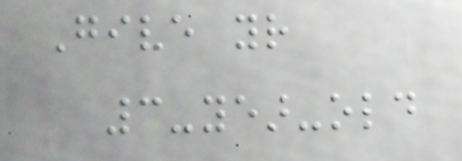Give your
3-year-old
